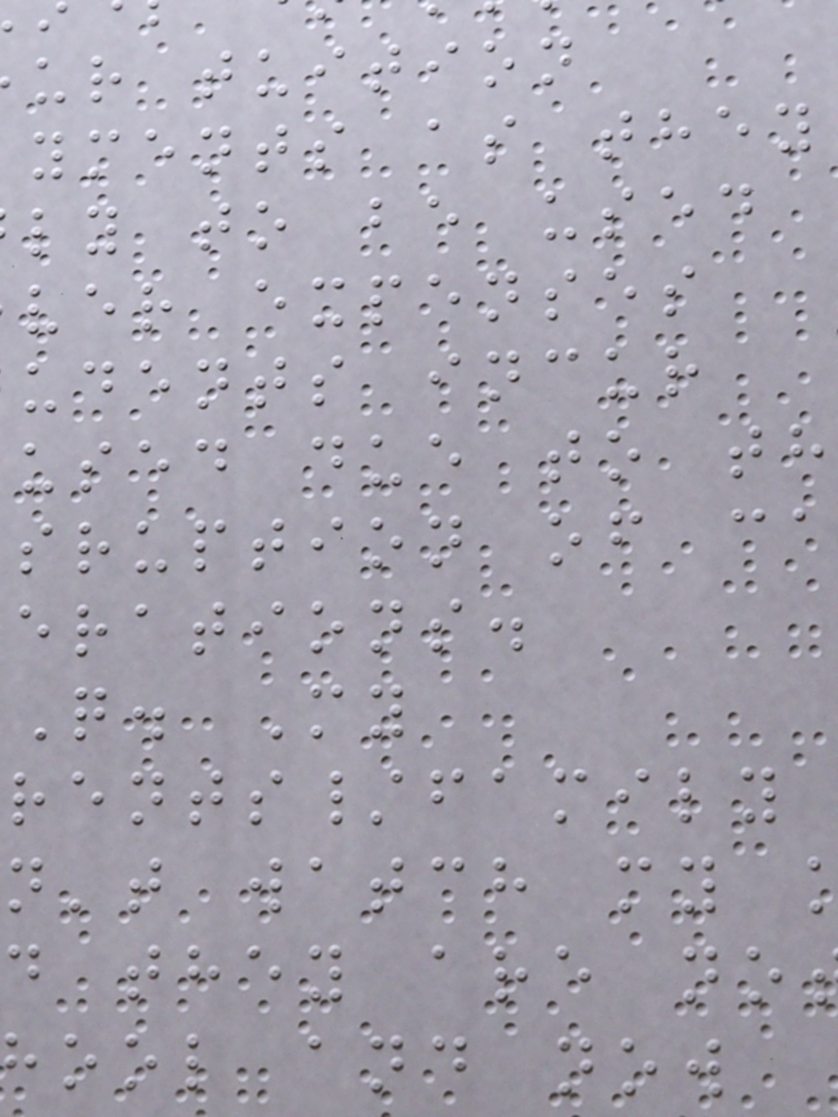ur tuition
yments as they
ly to be used
ver expenses
udents incur
used due to th
sruption of ca
erations.
Q. My
rents/family
n't watch my
d they are no
hool and now
